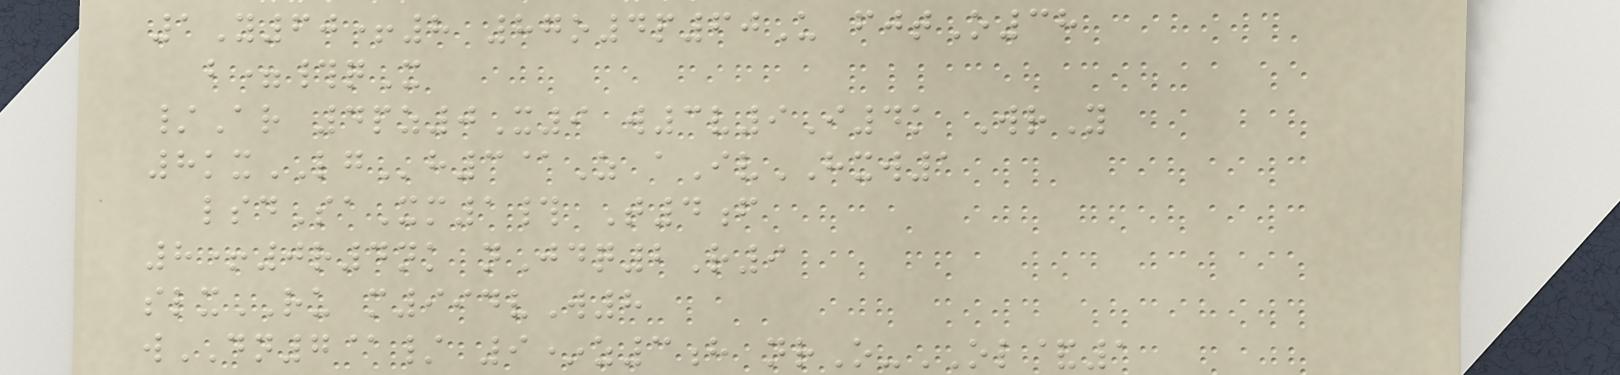1Y60+8 87o4p60U fjtO38
b=#qX
/Ar 4pz0X9 w3v9I4k WrY
8kxLGh3@Z aIvHXW1
lsdSaXm1# T4f
8+0r4nk nJdq2R9
slxRU m994vW8
wDN7@/ 9*z3h nrO-OL&1
